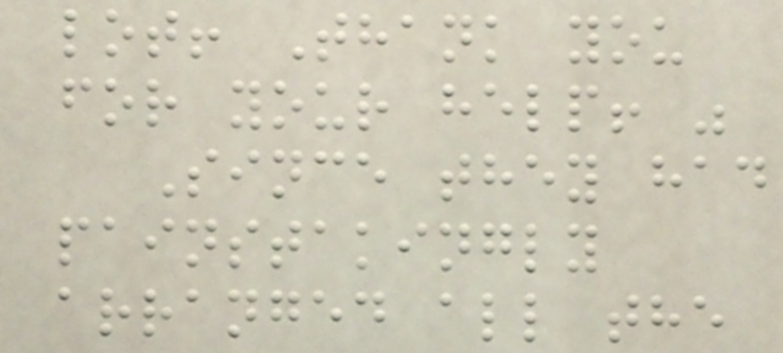lot! Thank you
for your help! "
Since they had
painstakingly
arranged all the
